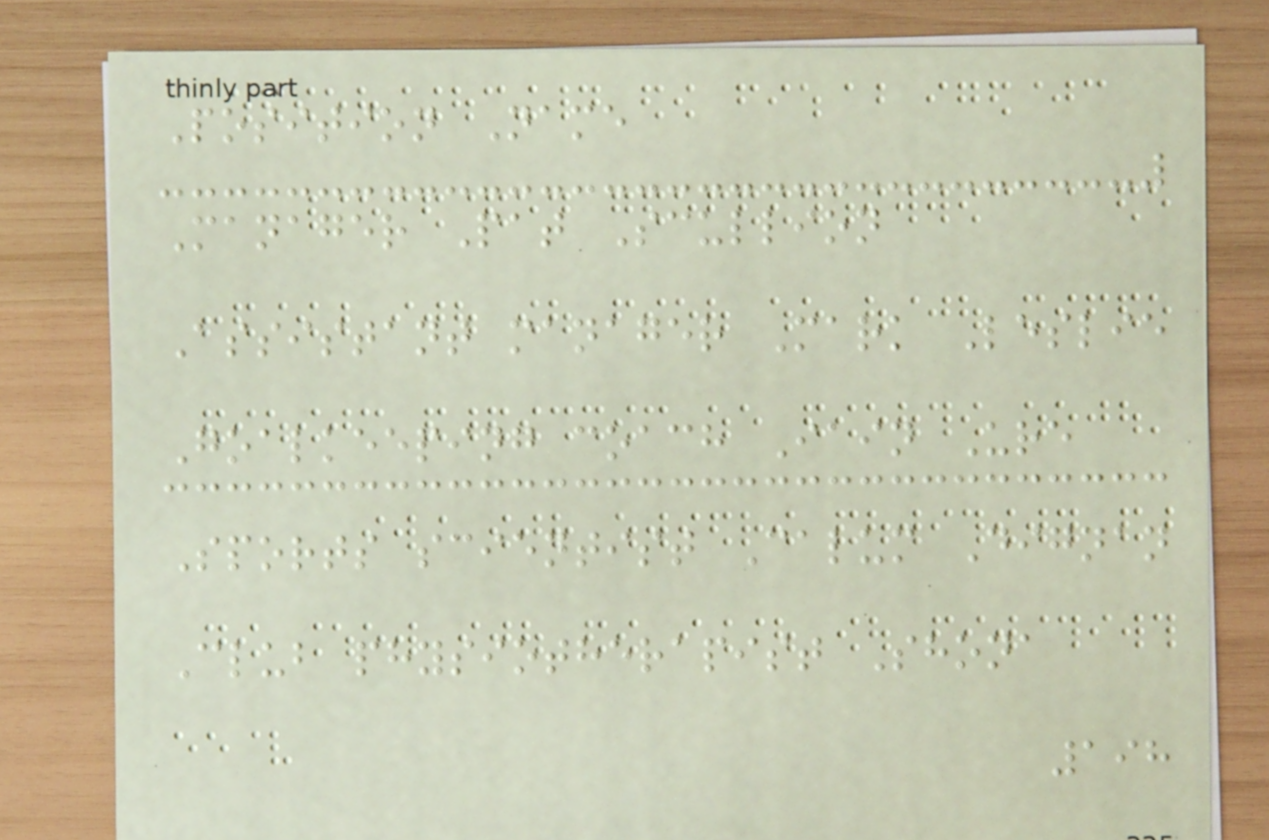Position Name
Manager Pat Scullion
Assistant manager Mark Leslie
Goalkeeping coach Iain Ure
Sports scientist Calum Dignan
Club physiotherapist Shona
198
